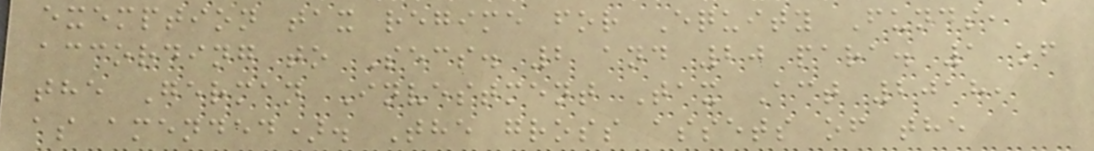exemption tax regime for Equity Funds,
according to Secs. 2 and 20 para. 1 of
the German Investment Tax Act 2018,
as amended). The gross assets of the
